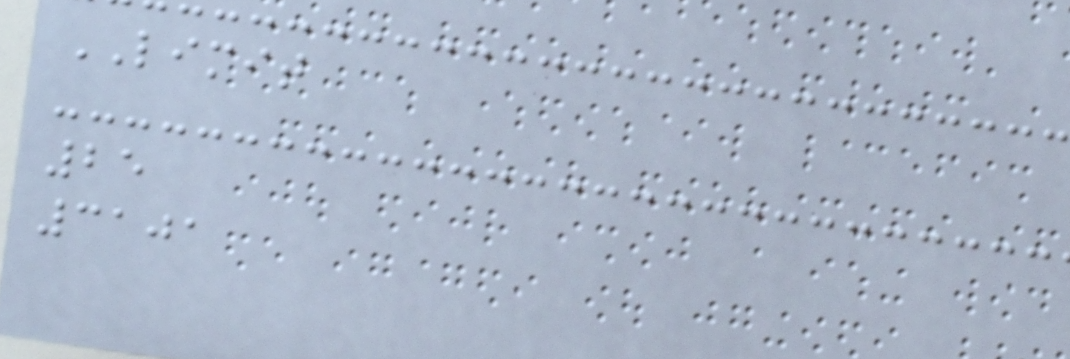LIMIT
25
3101
